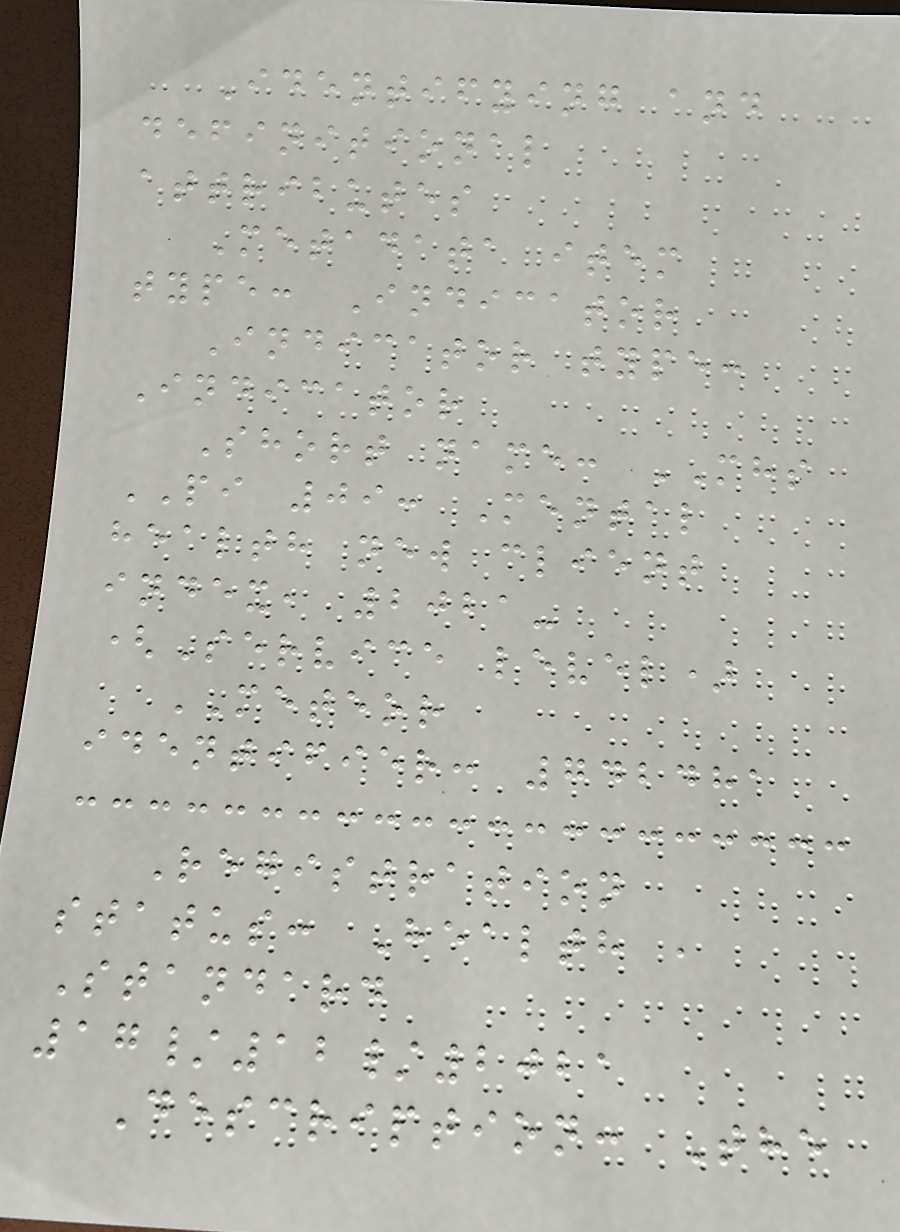Identifying and
definitional
attributes
Metadata item
type: Indicator
Indicator type:
Indicator
Short name: MHS
PI 09: Mental
health new client
index, 2021-
(Service level)
METEOR
identifier: 742481
Registration
status: Health ,
Standard
17/12/2021
Description: The
